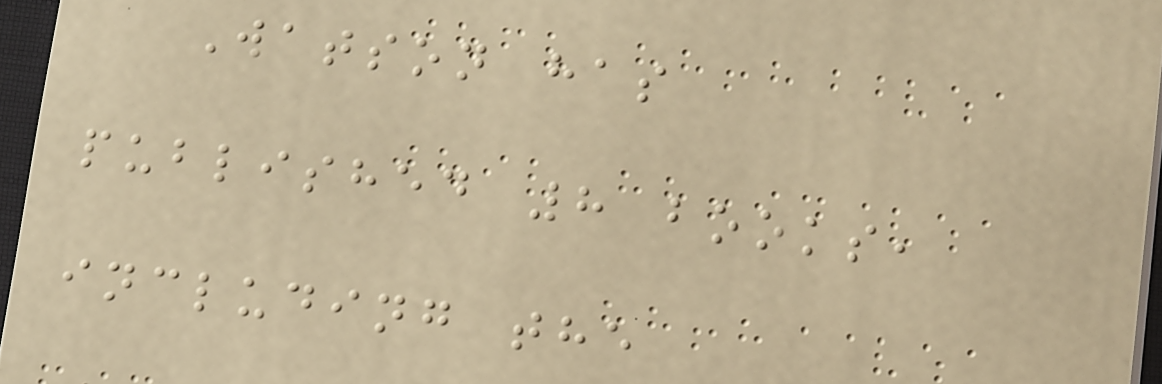Watson has
published 8 books,
including the
